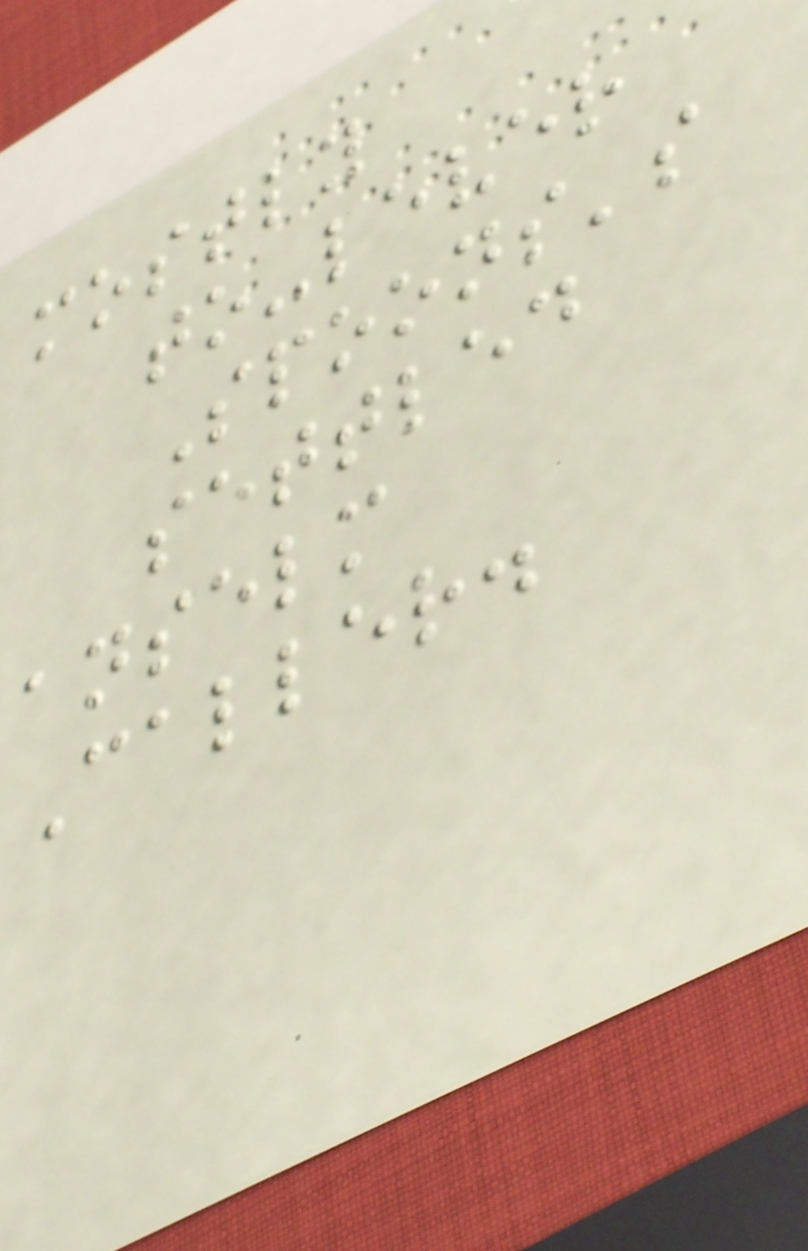mostly
to-lever
Spoons's
settled
anselm
Caller.
